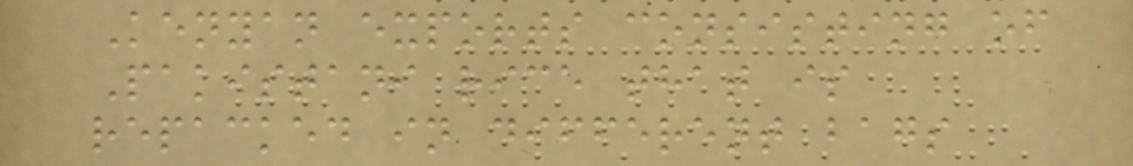Kenyan exports consisting of
Pakistani rice that is
repacked in different bags
